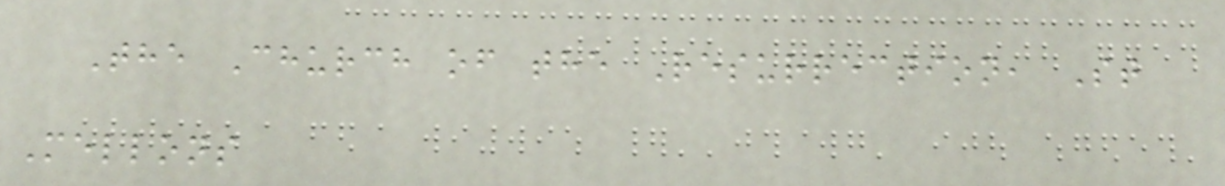The Church of the Resurrection, St
Mellons
